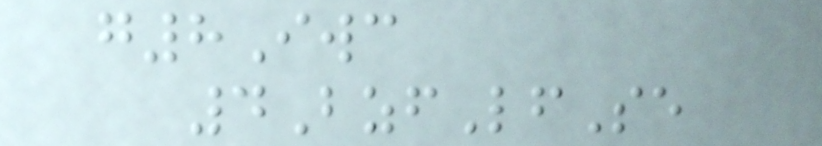g8Iwc
4BzfLfSe
